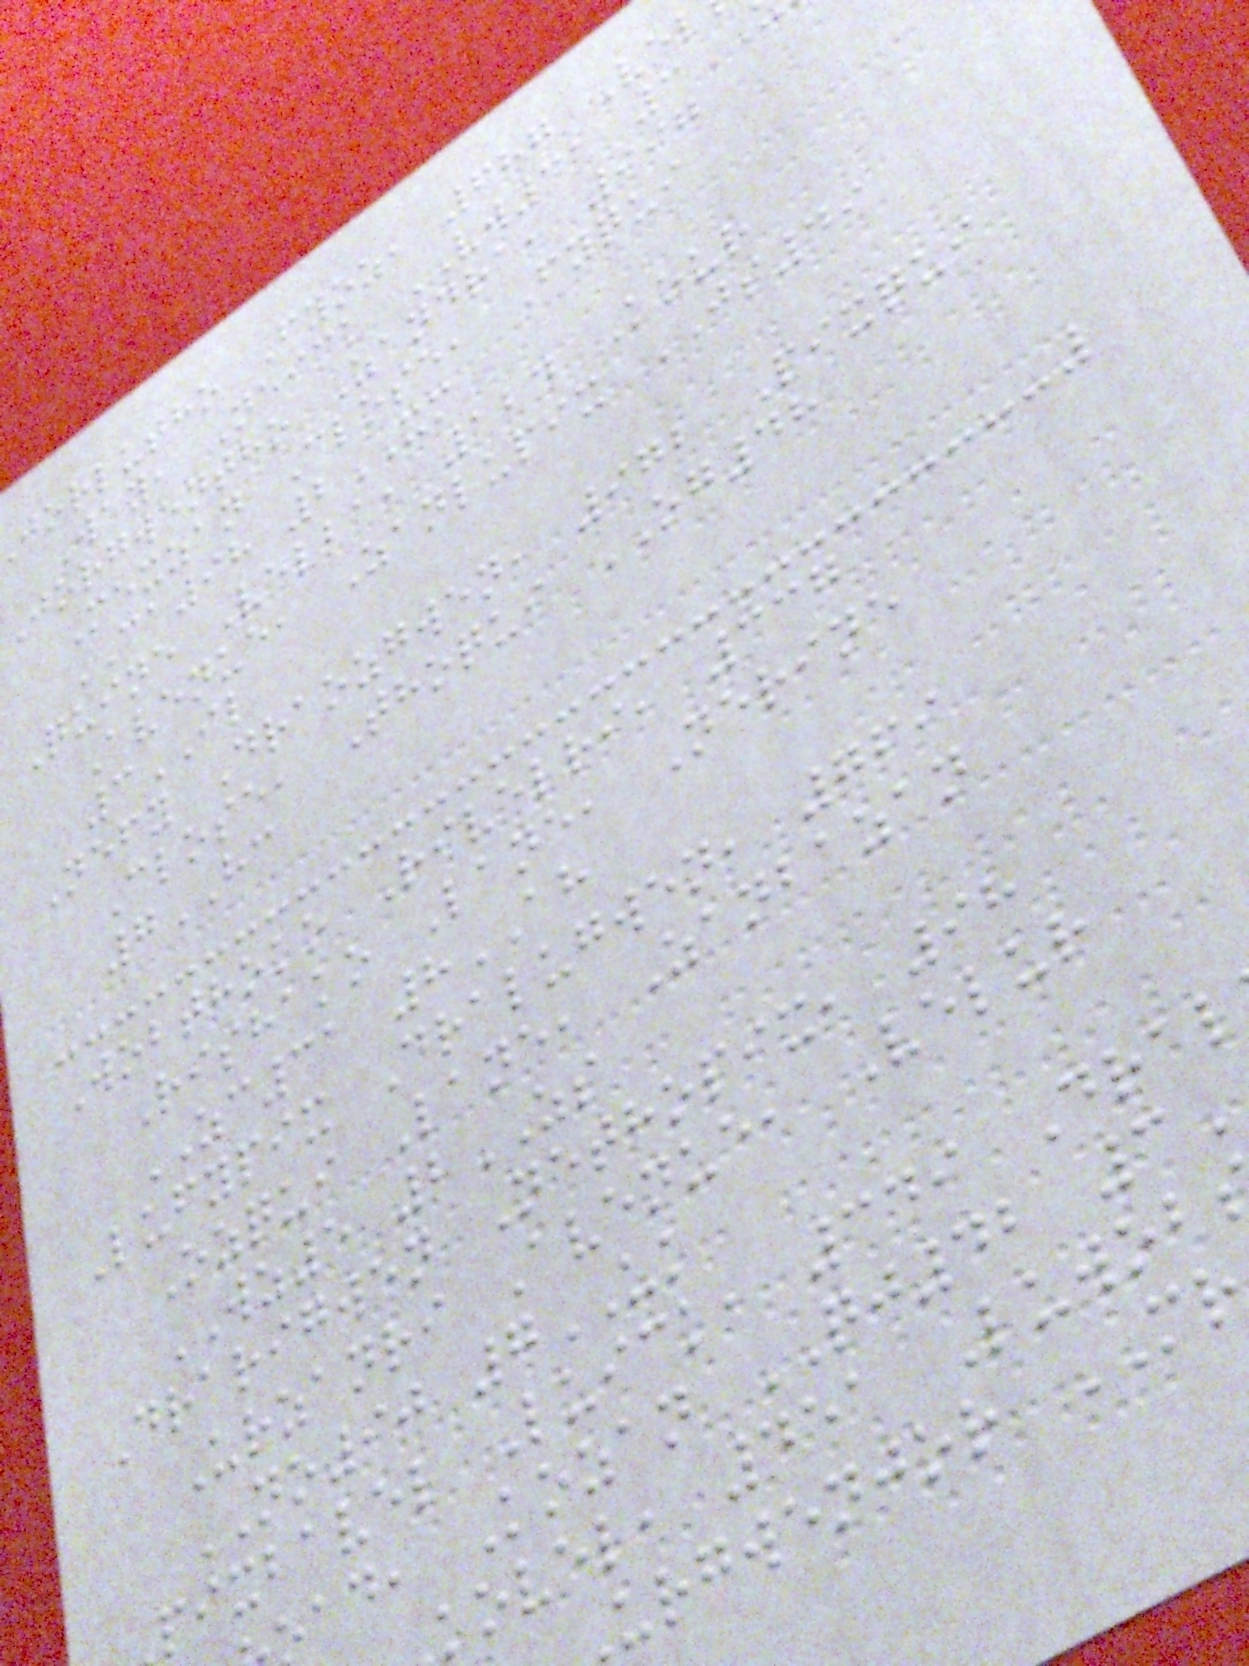jorlutho Fyoz, 687 Vel
Way, Neick VW31 3
Jorgwentho Zandra, 997
Mexzan Close, Fyqui
CA98 2XM
Quine Velba, 124 Kour
Avenue, Zanlupix JS49
3IL
Nefy Draozgwen, 972 Pixqui
Close, Thoqui OG48
7HC
Wobthoko Rivelri, 337
Rishako Lane, Nerine
ZC31 8AH
Lufypix Dralugwen, 769
Ozqui Lane, Zanbazan
WZ5 2ZS
Drarigwen Nethopix, 98
Urzanri Avenue, Velur
NO90 7UK
pixbavel Luick, 349 Dral
ad, Kozan QJ42 3
kovel, 451 Luwob
urgwenjor MR
